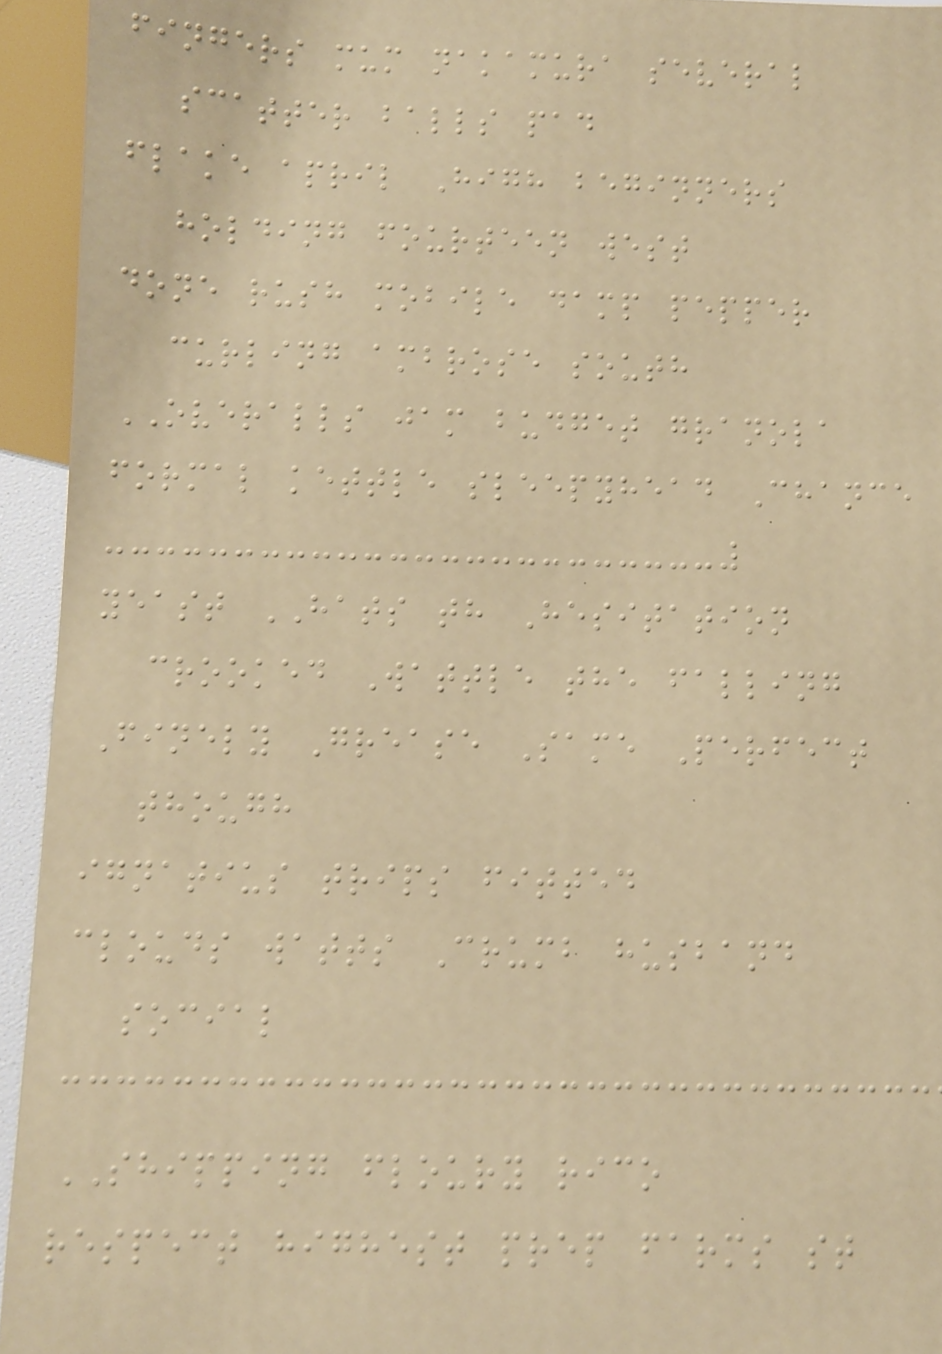fingers mum nakamura several
scatter balls pad
flake april High beginners
holding fourteen west
done rush mobile damp pepper
curling ambrose south
OVERALLS jam budget granola
formal kettle sleepyhead Chance
yeast HATS th Hesitation
crooked Wattle the falling
Finely Grease Same Perfect
though
ignatius trips fitted
clouds watts Crumb husband
social
SHIPPING floury rico
respect highest prep farms st
